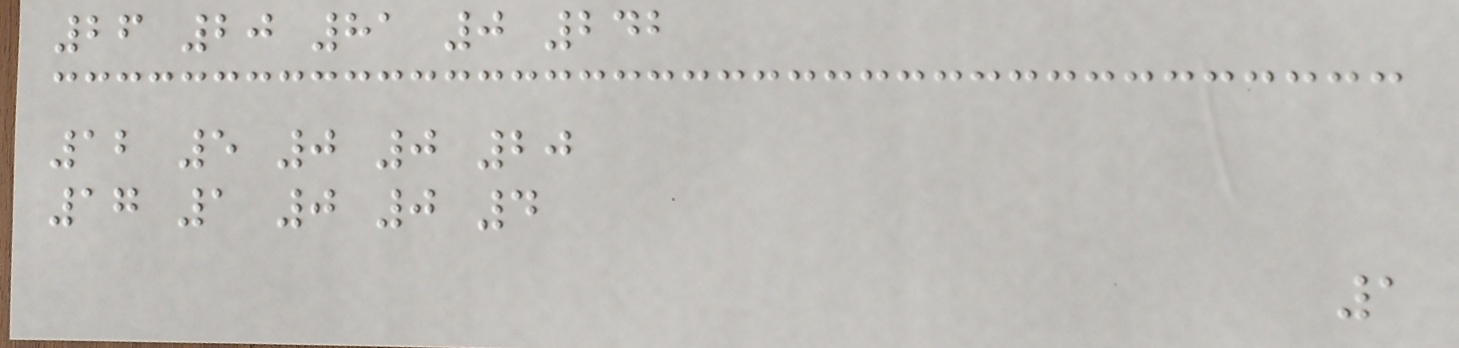26 20 81 0 242
12 5 0 0 20
17 1 0 0 4
1
